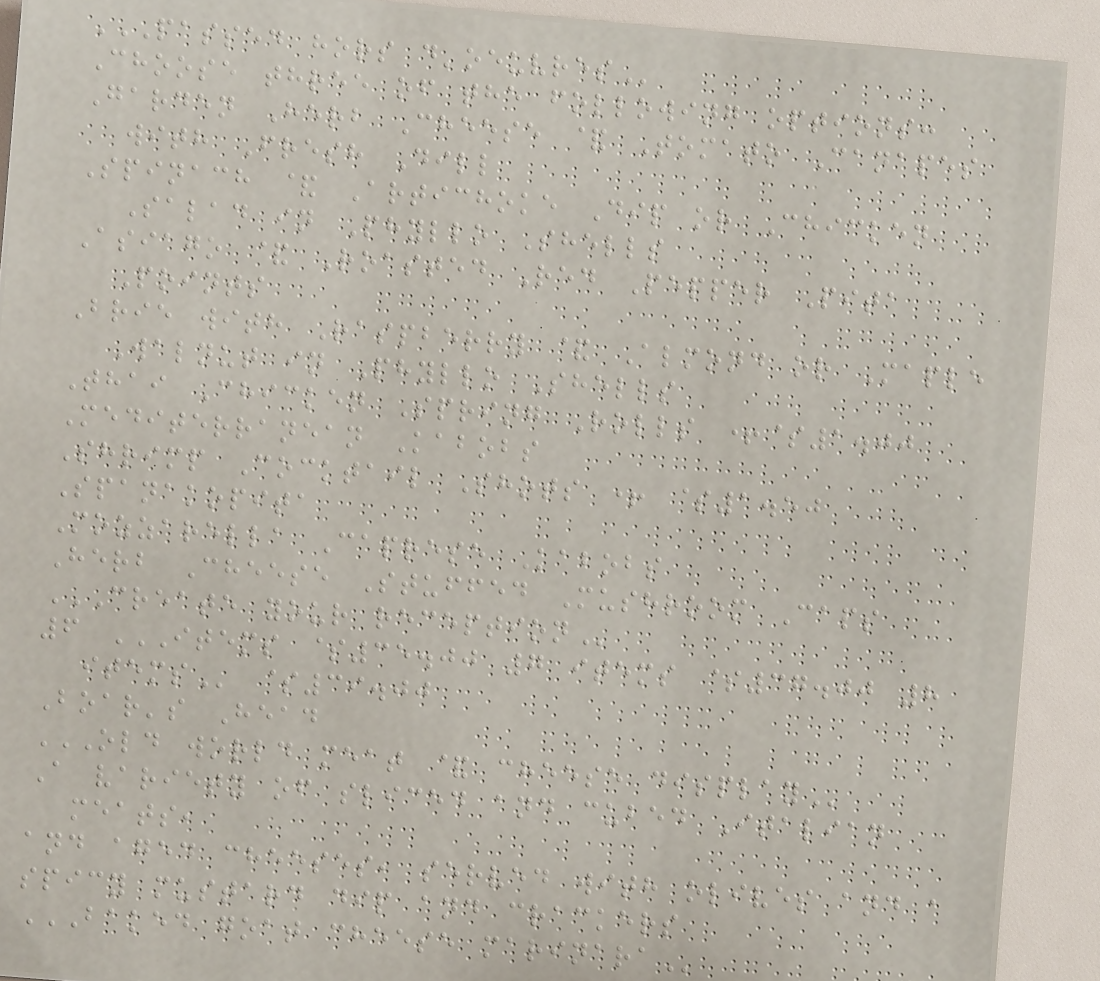PASSED HORS D'OEUVRES
Choose three of the following options:
Garden Herb Cheese & Tomato Canapes
with Fresh Dill
Spinach & Artichoke Dip or Chicken
Salad in Phyllo Shells
Asiago & Roasted Red Pepper Pita
Points
Brie with Raspberry & Almond or Maple
Walnut in Phyllo Shells
Thai Chicken Spring Rolls +$1.00
Mediterranean Kabobs
Shrimp Cocktail Shots + $1.50
Spanakopita
Mozzarella Caprese Kabobs
Herb Cheese Stuffed Mushroom Caps
CREATE YOUR RECEPTION
6 ITEMS $35.00 7 ITEMS $37.00 8
ITEMS $39.00
Boar's Head
OLD WORLD MEAT & CHEESE DISPLAY
A variety of sliced and cubed Italian
meats,
and aged cheeses, served with olives and a
spicy mustard dip and crackers
BAKED GOAT CHEESE MARINARA
